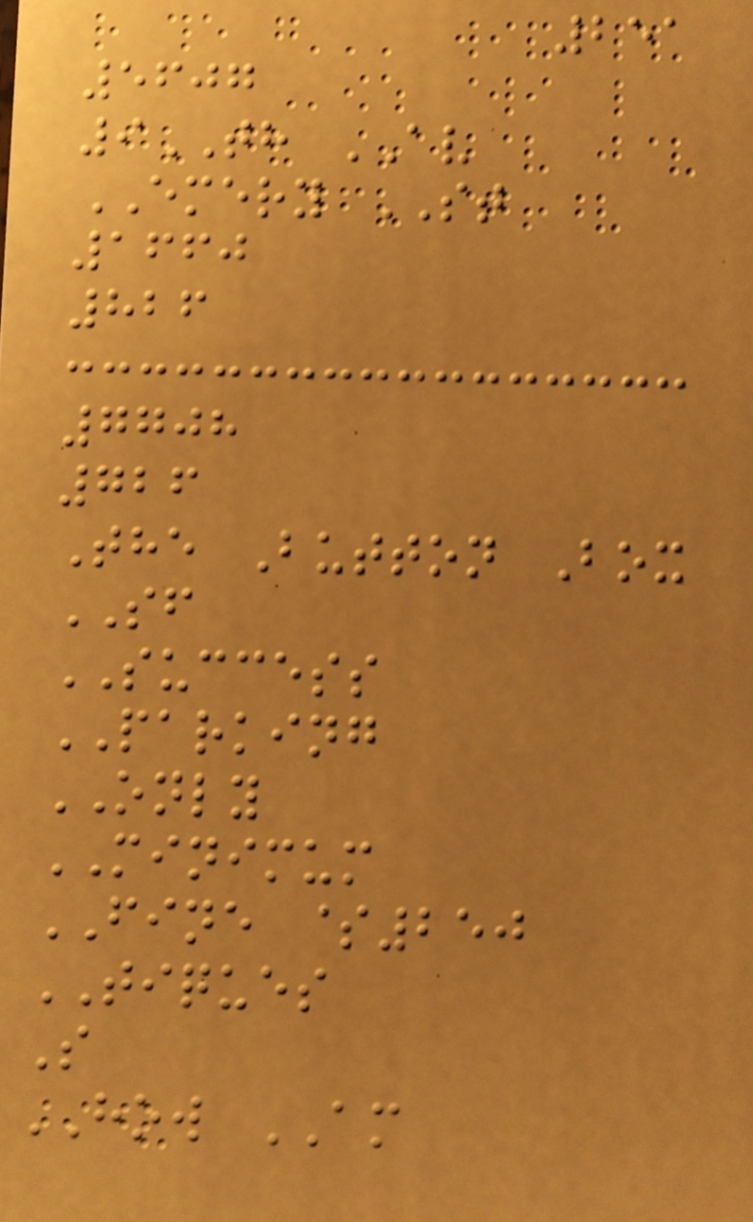251
5607
9TH AV
EMERY ST
1660
826
7708
726
The Button Box
SF
SUCCESS
PARKING
ONLY
MINIMUM
FINE $250
TIQUES
S
HOW AM
